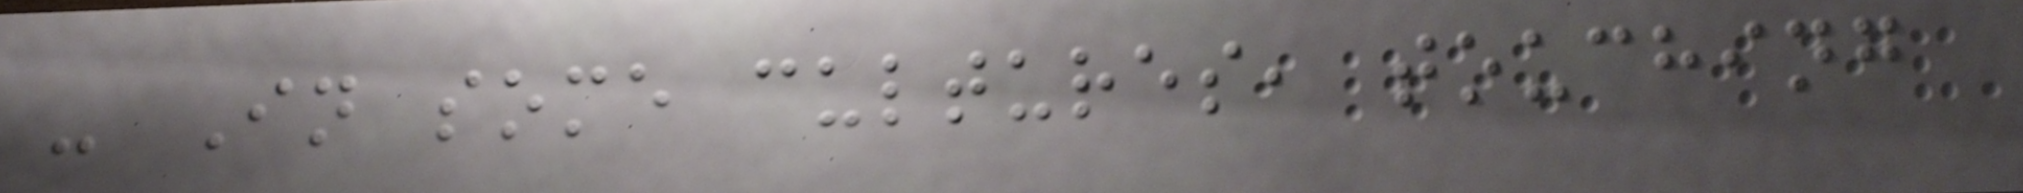- In some cultures, touching
